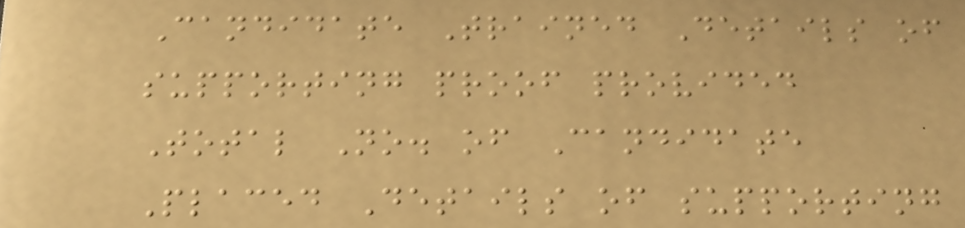Candidate Trained Details of
supporting proof provided
Total No. of Candidate
Placed Details of supporting
